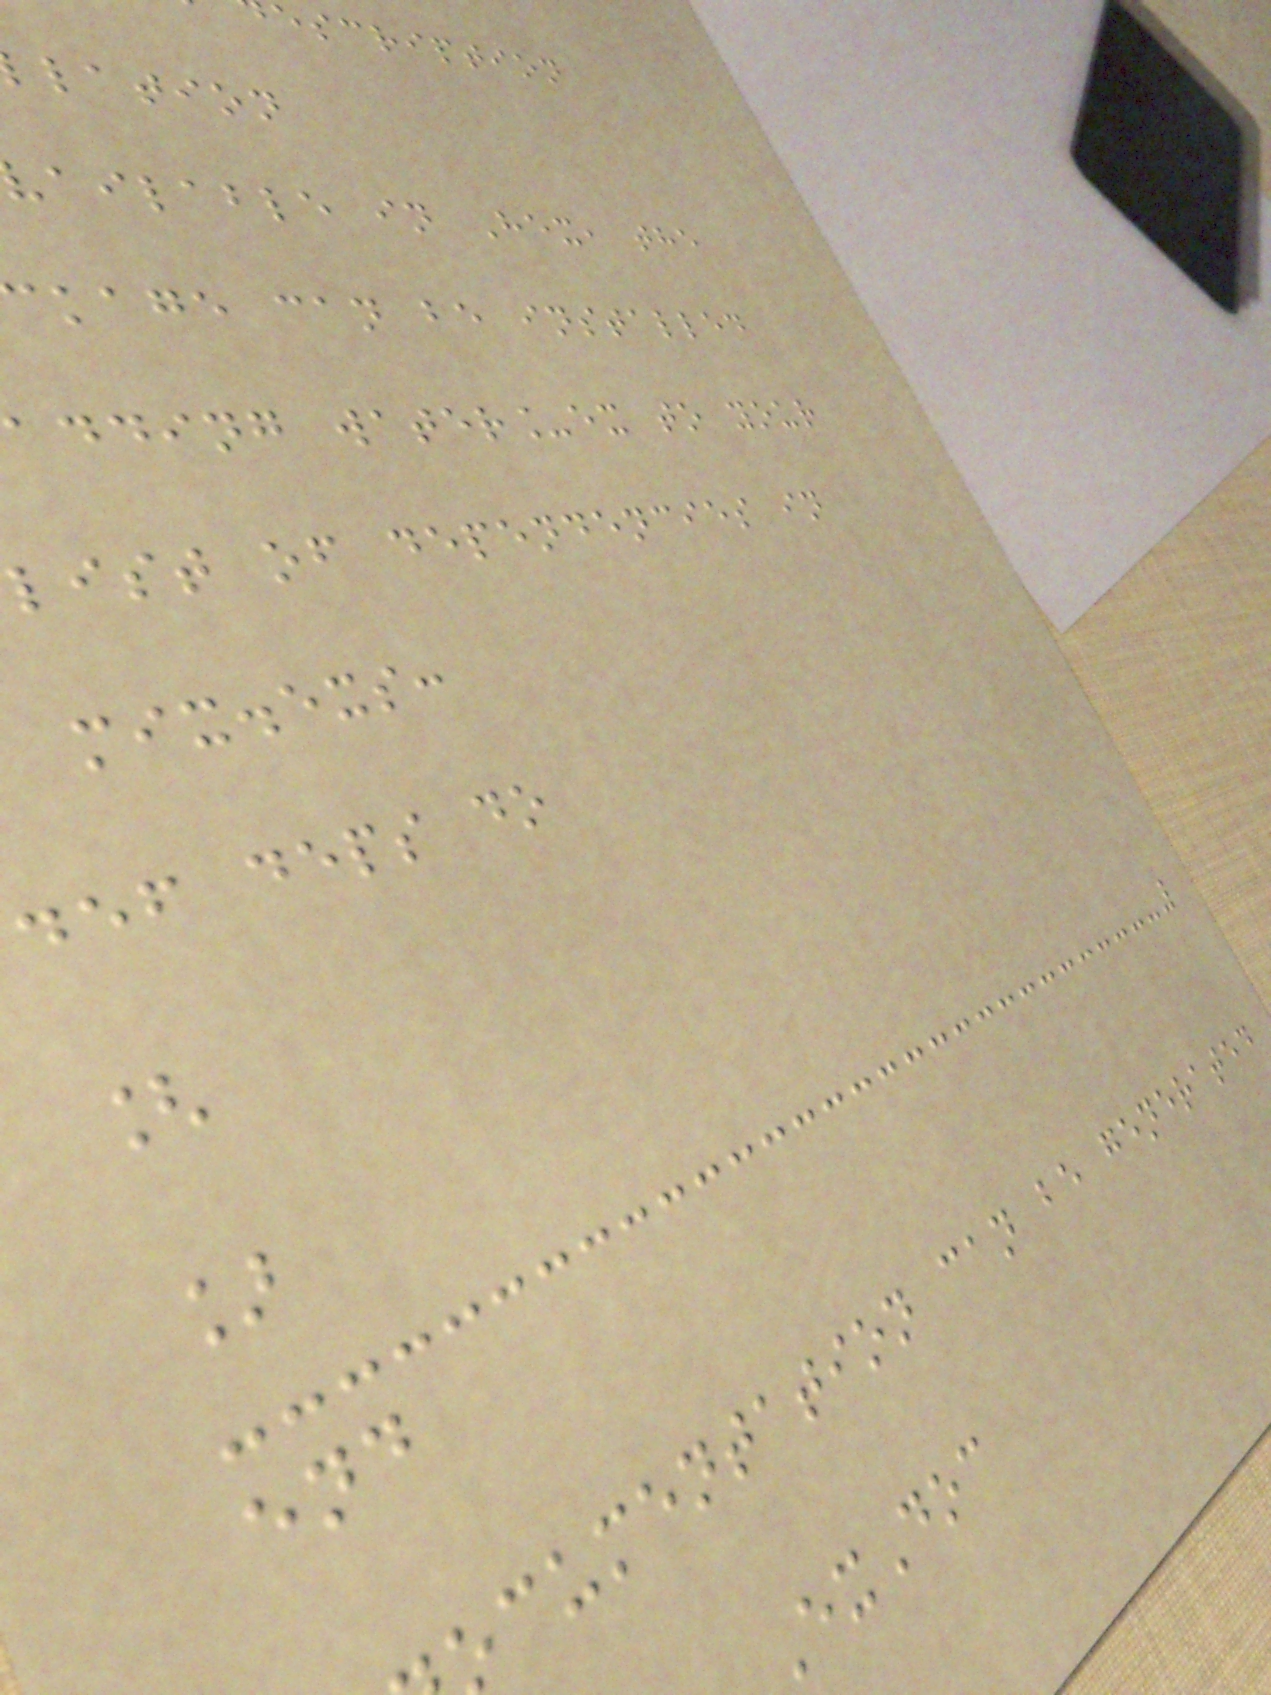escription
lation
ailable in Hex, the
kage can be installed
adding water_ex to your
list of dependencies in
mix.exs:
def deps do
[
]
end
cumentation can be generated
ExDoc
